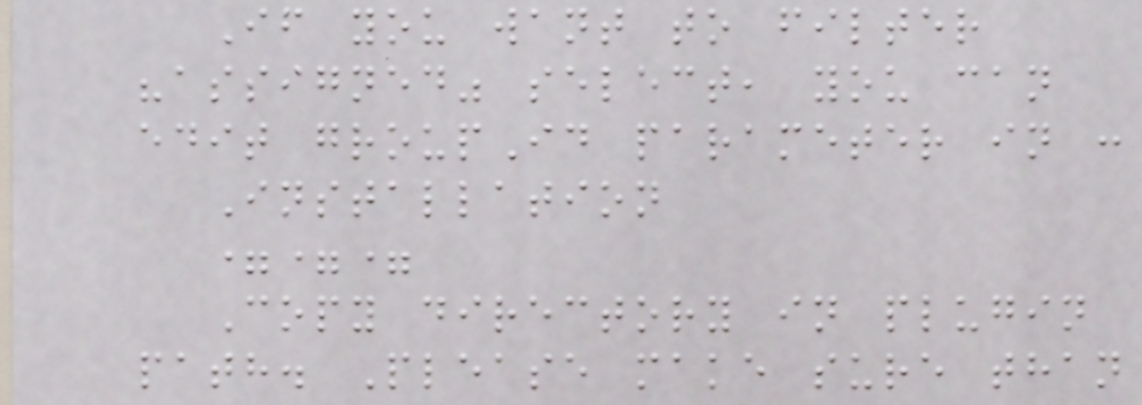If you want to filter
"assigned" select, you can
edit groupId parameter in :
Installation
===
Copy directory in plugin
path. Please make sure than
